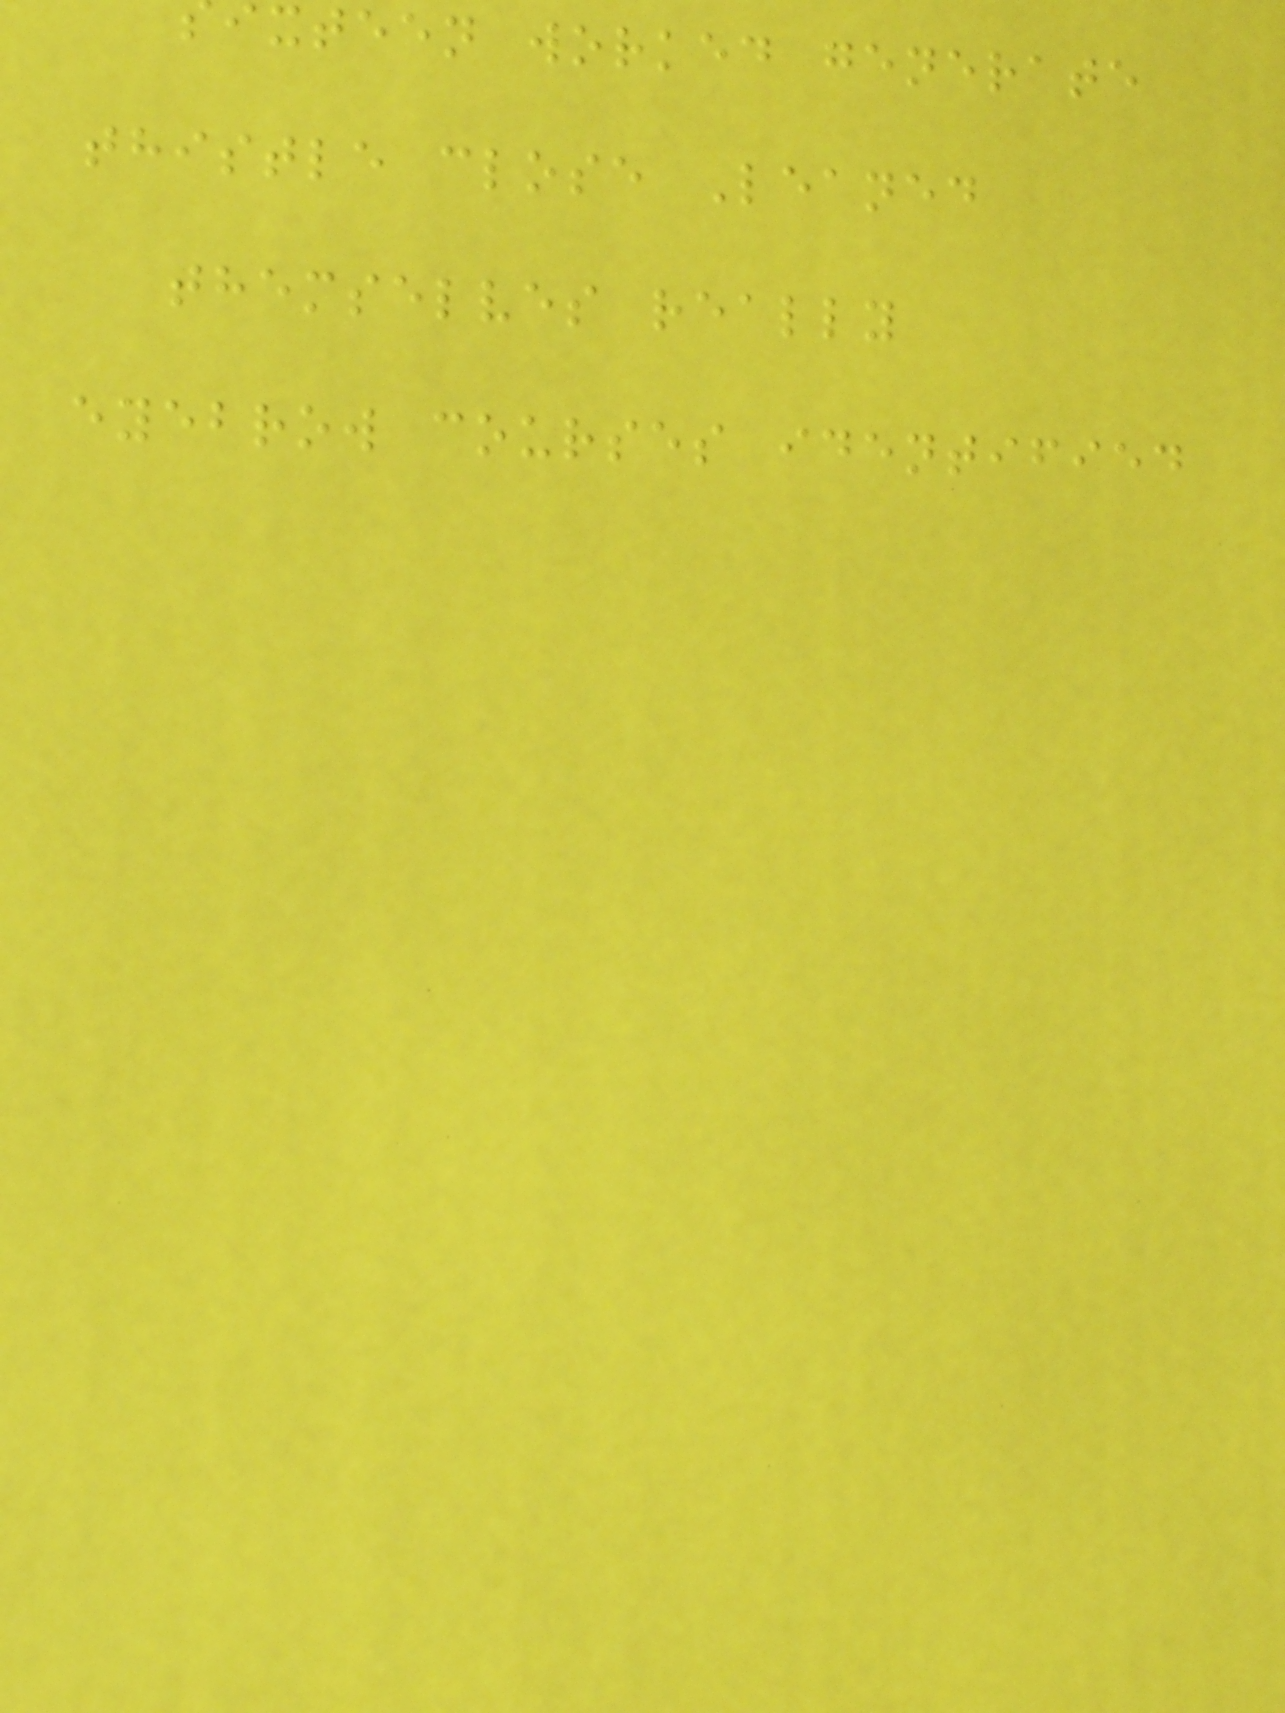xteen worked generate
thistle close Leaned
themselves really
eyebrow courses identified
